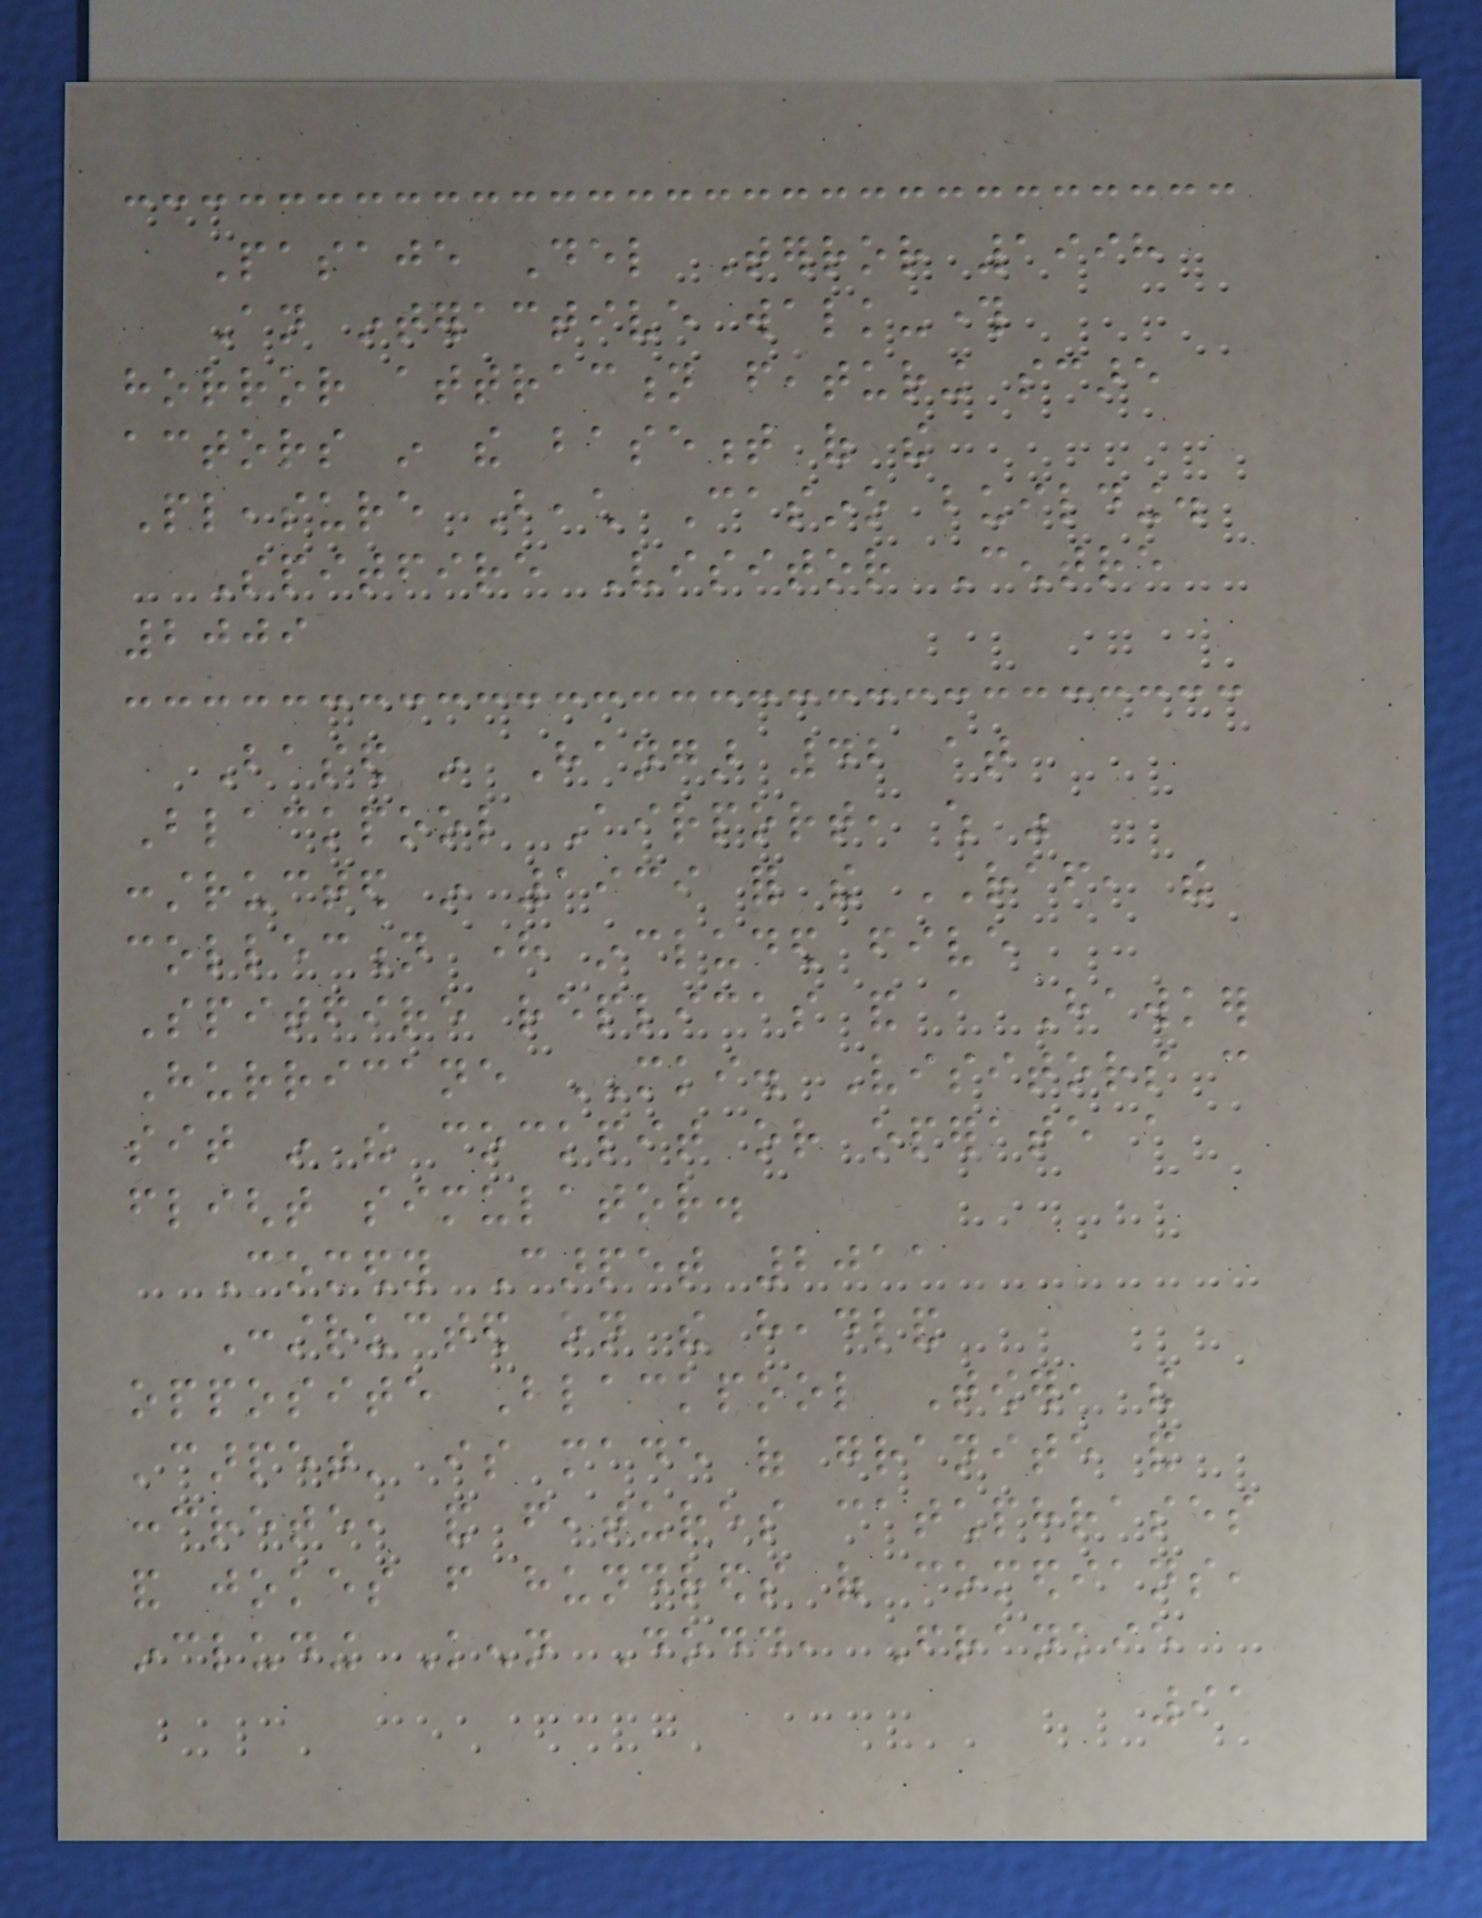Pasaje Del Terror 1998
An interactive walk-through
horror attraction featuring scare
actors in the basement of the
Pleasure Beach Casino building.
Spitfire Visitor Centre
2009
Based in Hangar 42 at
Blackpool Airport, which was
constructed in 1939 for the RAF, the
collection here included five
Spitfire replicas and a Hawker
Hurricane MKI. Visitors can
sit in the cockpit or operate a
flight simulator.
Comedy Carpet 2011
Constructed on the headland
opposite Blackpool Tower, the
'carpet' is made of granite and
concrete, and features catchphrases
and jokes from hundreds of comedians,
including Kenn Dodd, Frankie
91
